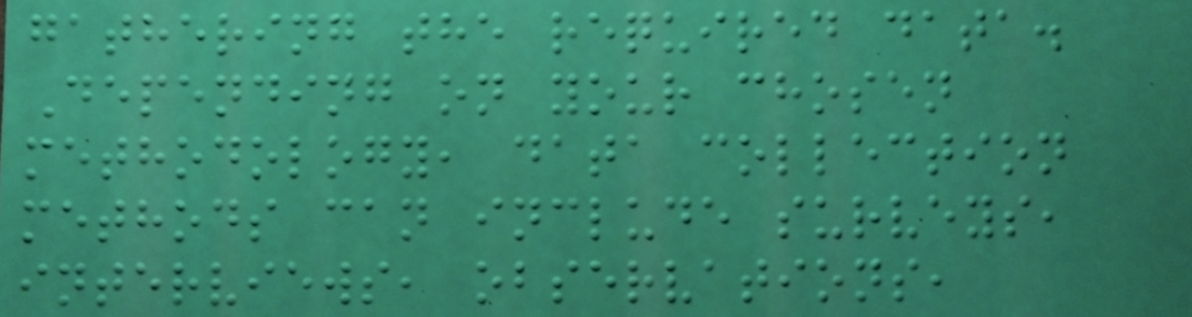gathering the required data.
Depending on your chosen
methodology, data collection
methods can include surveys,
interviews, observations,
